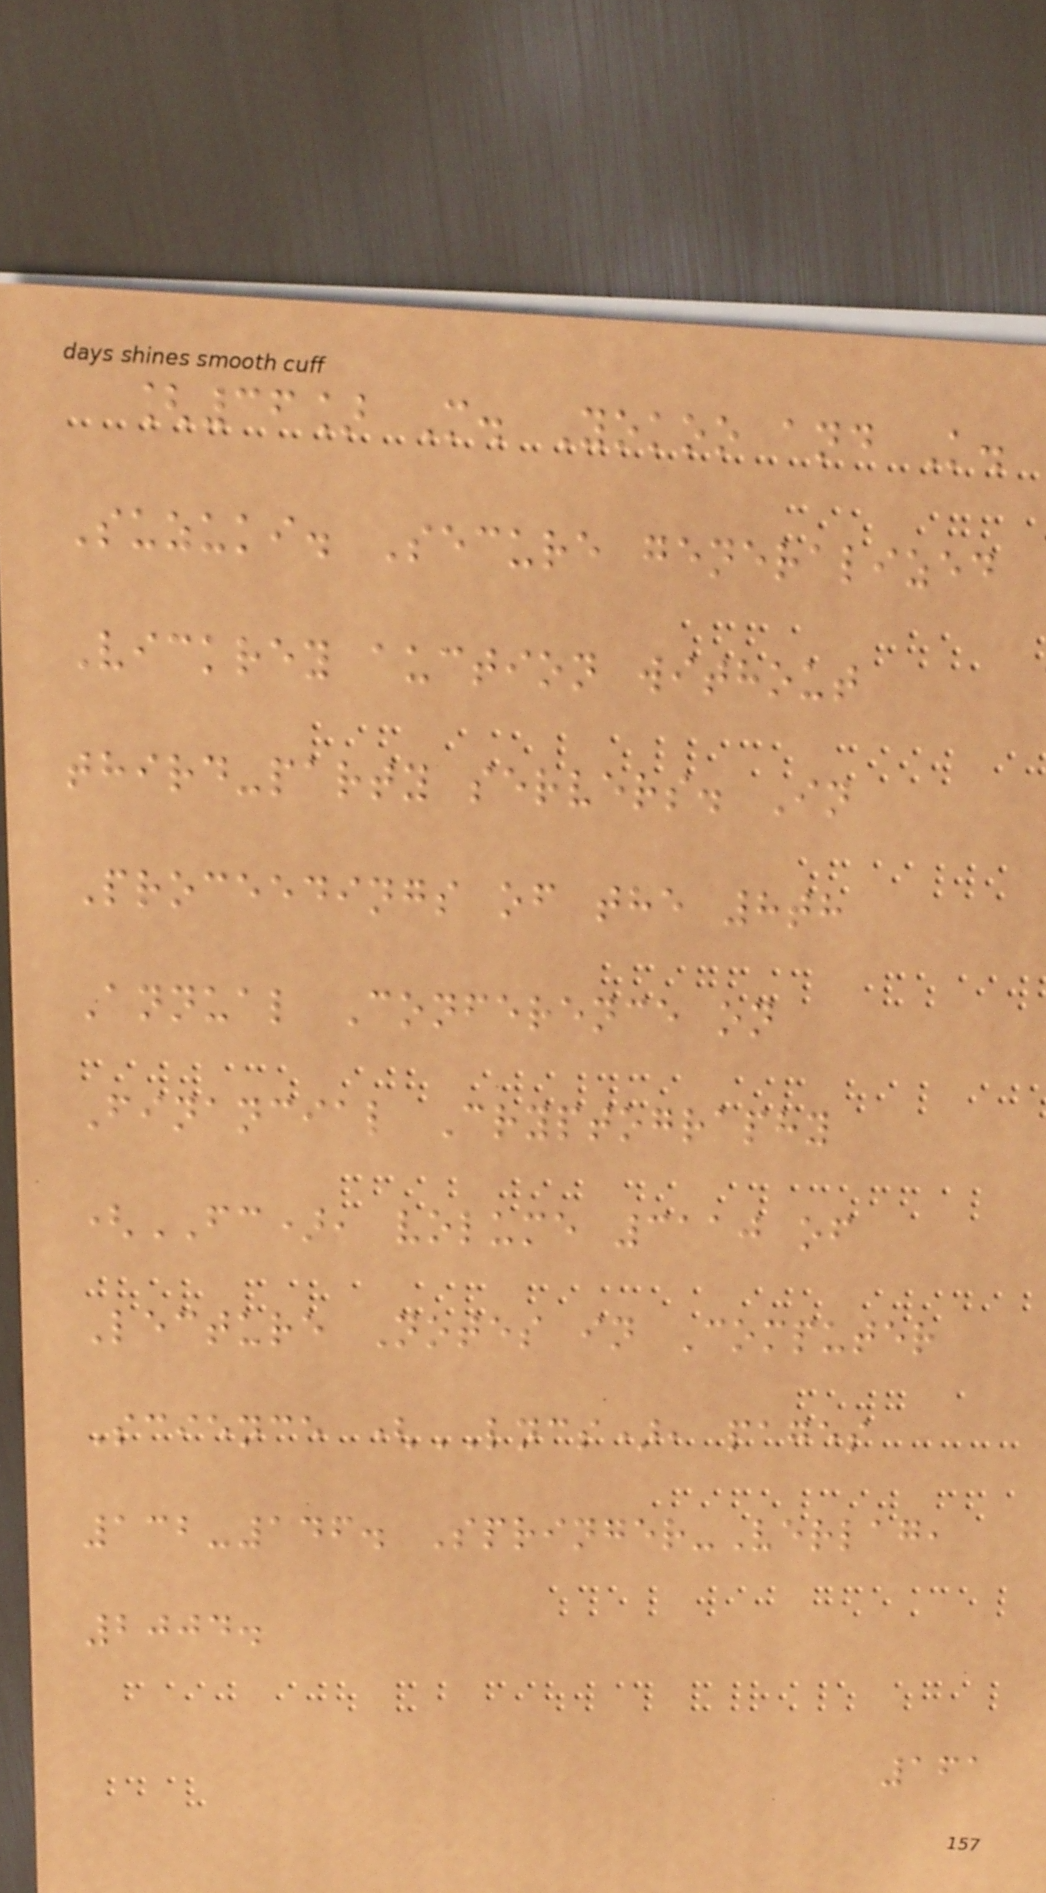[36] M. Yokoo and K.
Suzuki. Secure generalized
Vickrey auction without
third-party servers. In
Proceedings of the 8th
Annual Conference on
Financial Cryptography
(FC), volume 3110 of
Lecture Notes in Computer
Science (LNCS), pages
132-146. Springer-Verlag,
2004.
161
